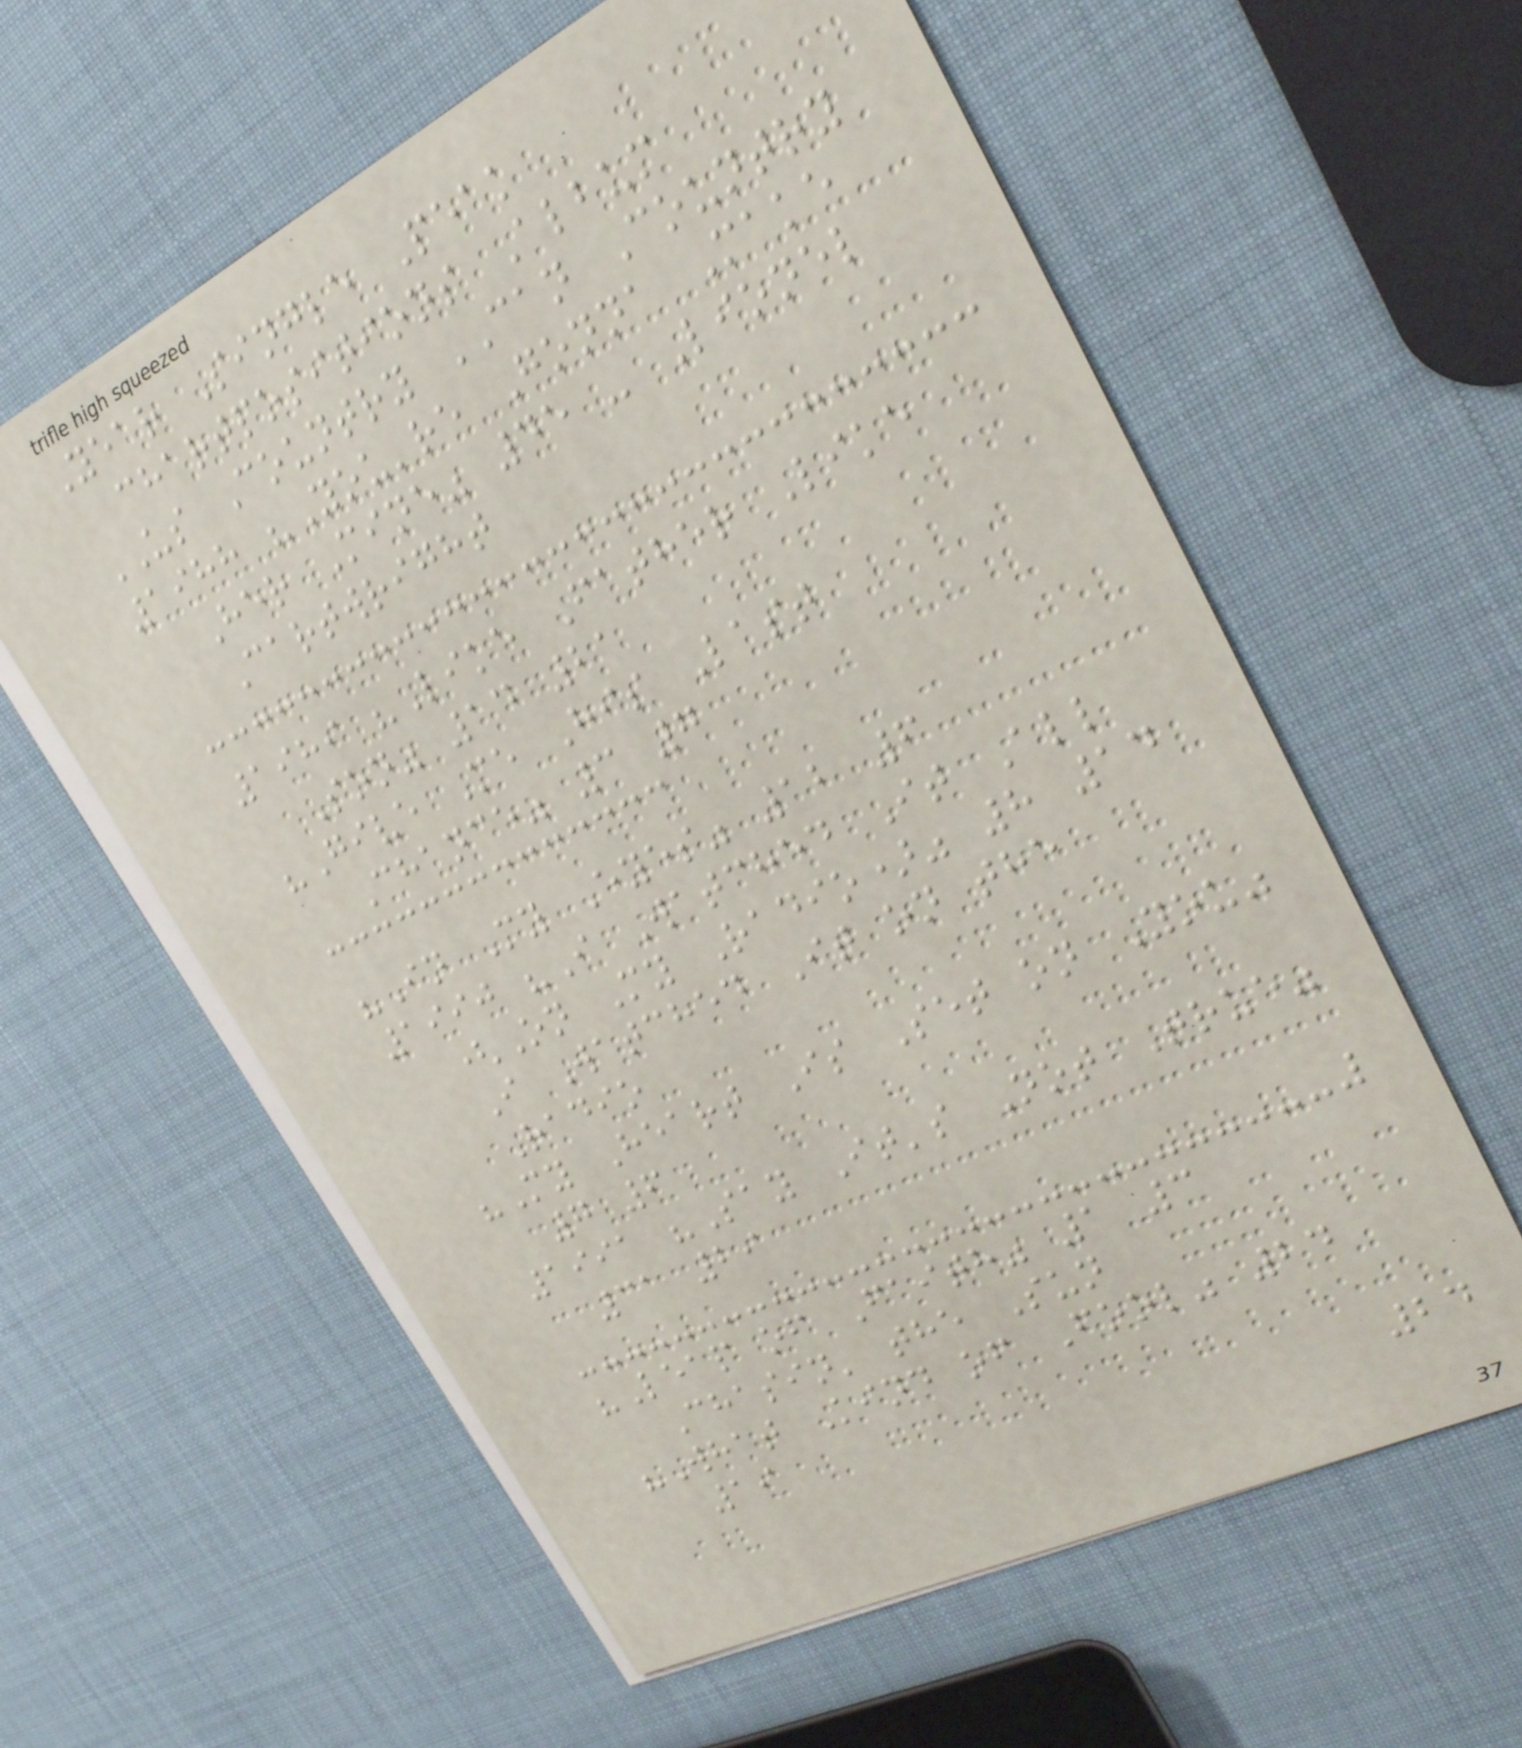Year Single Peak
chartpositions Album
US Country CAN Country
1988 "You're Gonna Make
Her Mine" 45 - Lionel
Cartwright
1989 "Like Father Like
Son" 14 21
"Give Me His Last
Chance" 3 7
"In My Eyes" 12 6
1990 "I Watched It All
(On My Radio)" 8 14
I Watched It on the
Radio
"My Heart Is Set on You"
7 6
1991 "Say It's Not True"
31 29
"Leap of Faith" 1 3
Chasin' the Sun
"What Kind of Fool" 24
19
24
